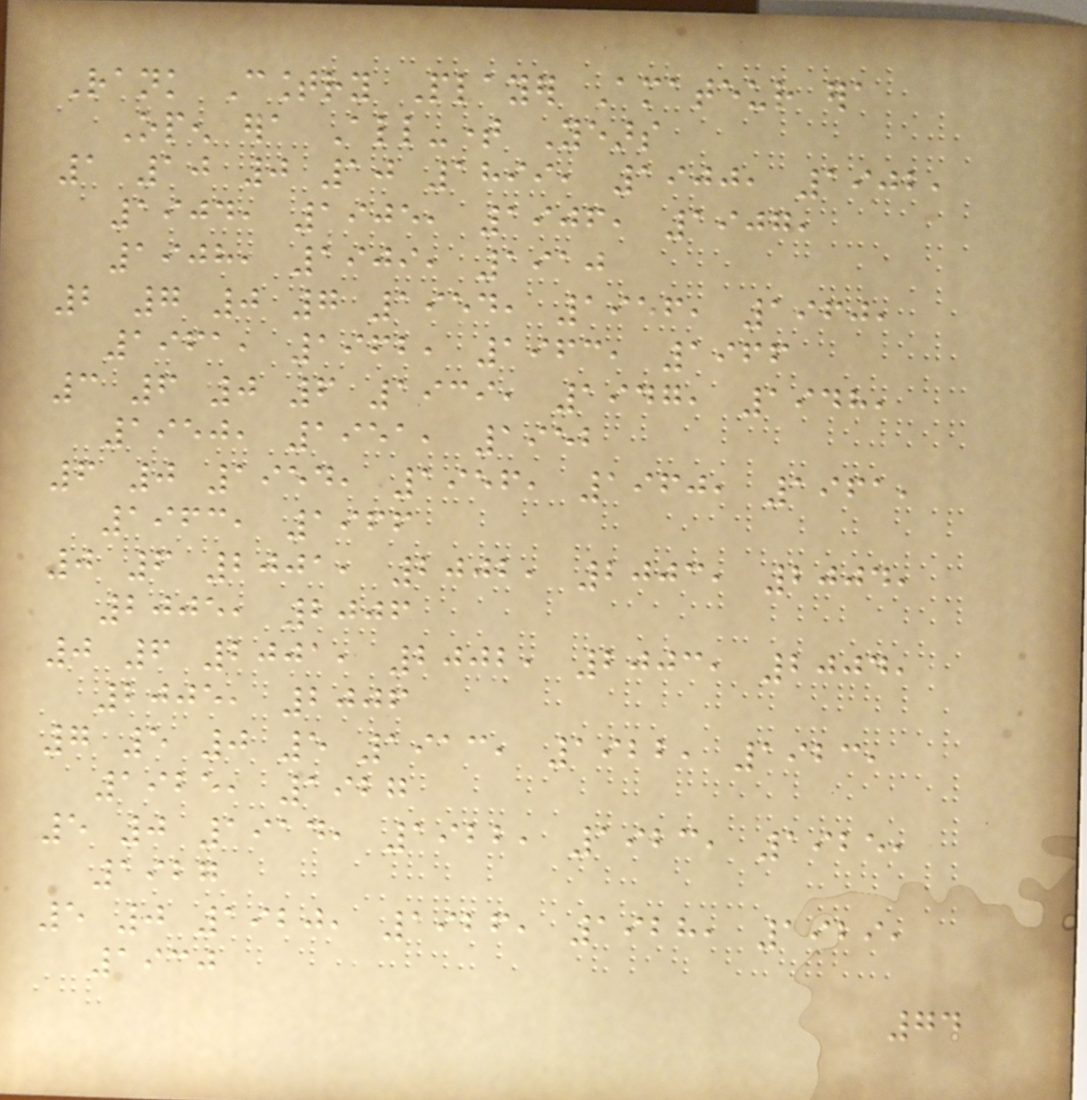Rank Country Player Amateur era
Open era All-time Years
1 10 0 10 1899, 1900, 1902,
1904, 1905, 1906, 1907,
1908, 1909, 1910
2 7 0 7 1954, 1956, 1960,
1961, 1962, 1963, 1966
3 6 0 6 1939, 1947, 1948,
1950, 1951, 1952
6 0 1954, 1956, 1960, 1961,
1963, 1966
0 6 2001, 2002, 2003, 2004,
2005, 2006
0 6 2001, 2002, 2003, 2004,
2005, 2006
7 5 0 5 1913, 1922, 1923,
1925, 1927
5 0 1914, 1922, 1923, 1925,
1927
5 0 1920, 1926, 1928, 1929,
1930
74
